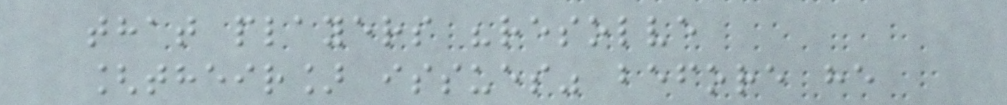that players "resolve
[their] issues" before he
